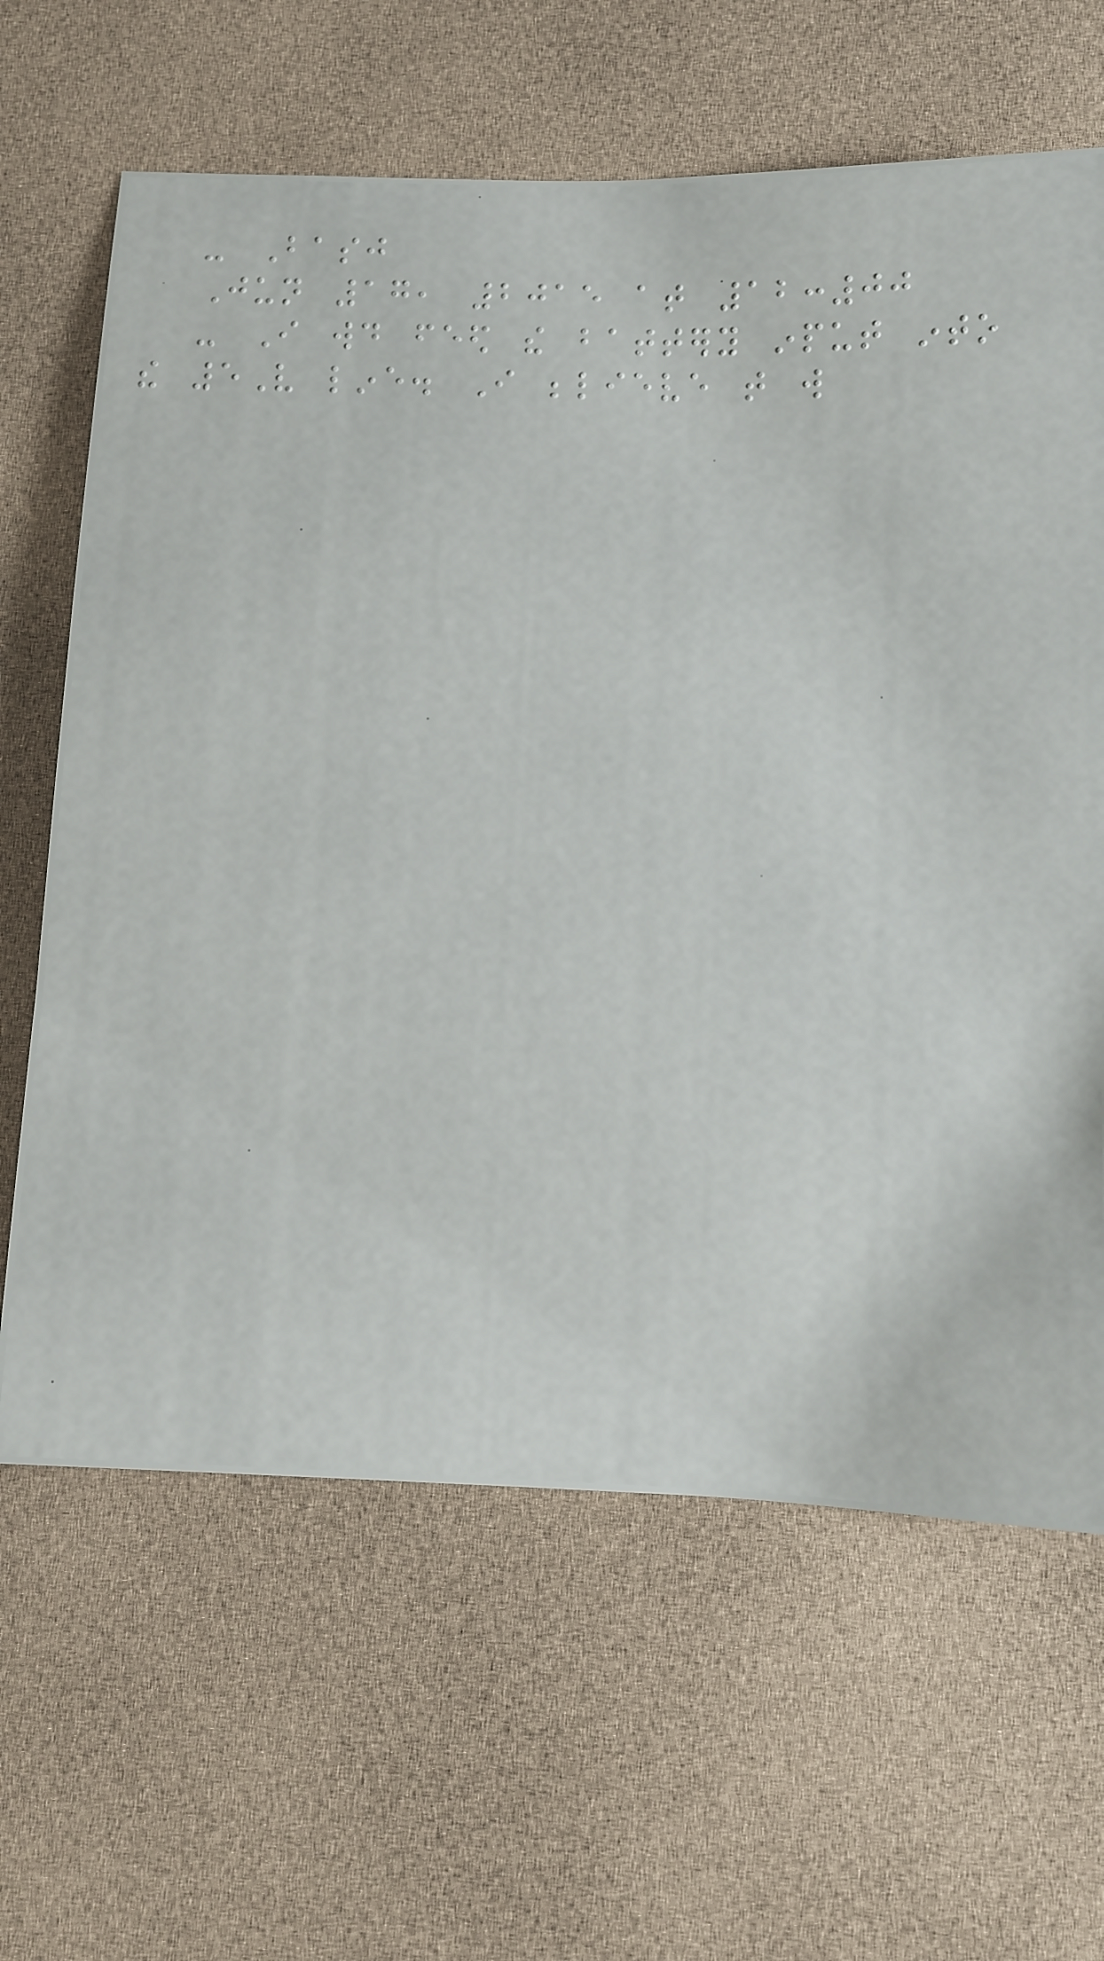- Basj
Jun 17, 2015 at 12:00
- I would feed the battery input into
the 5V line. I believe that will
